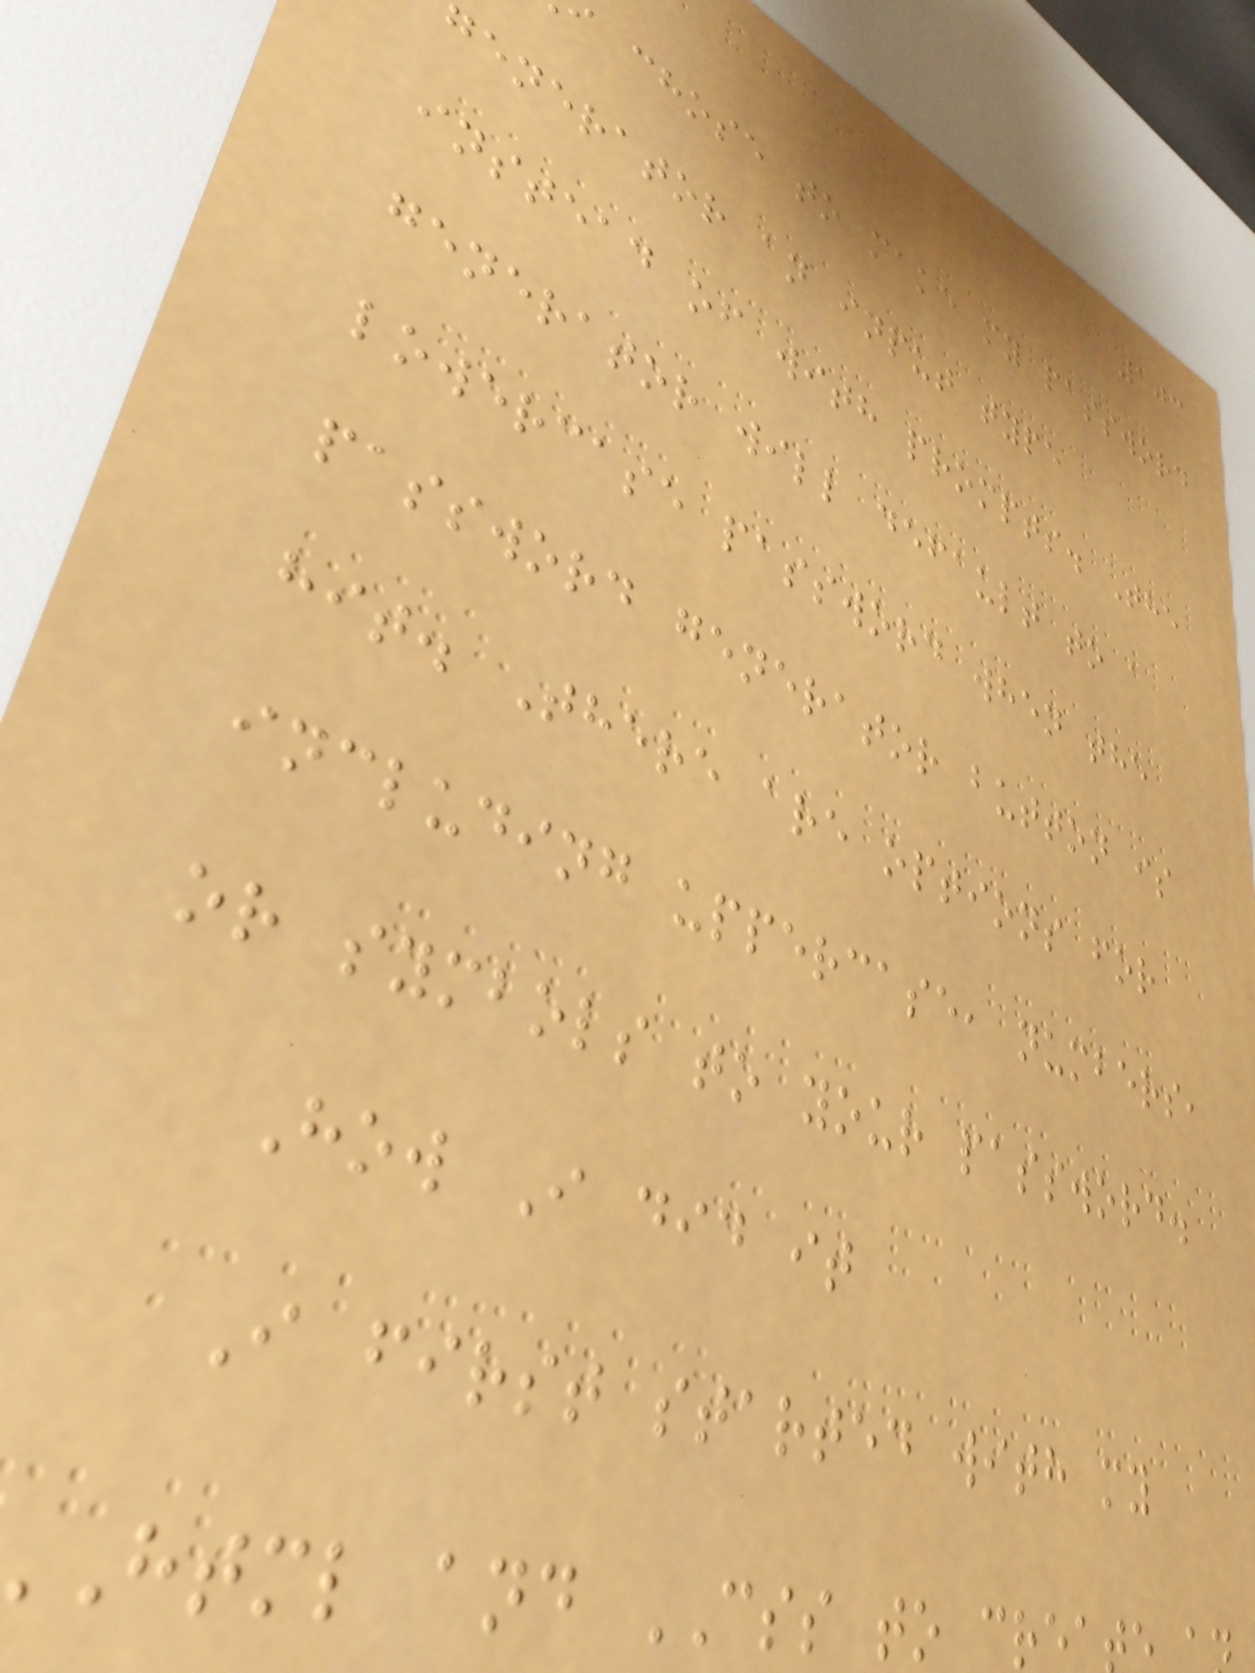103
chose to make my password
generator an input type
instead of with prompts. The
generator will default to a
lowercase password when the
password generator button is
hit. There are options for
including uppercase, numbers,
or symbols to your password.
How I did it
I first started with my
html and CSS to crea
